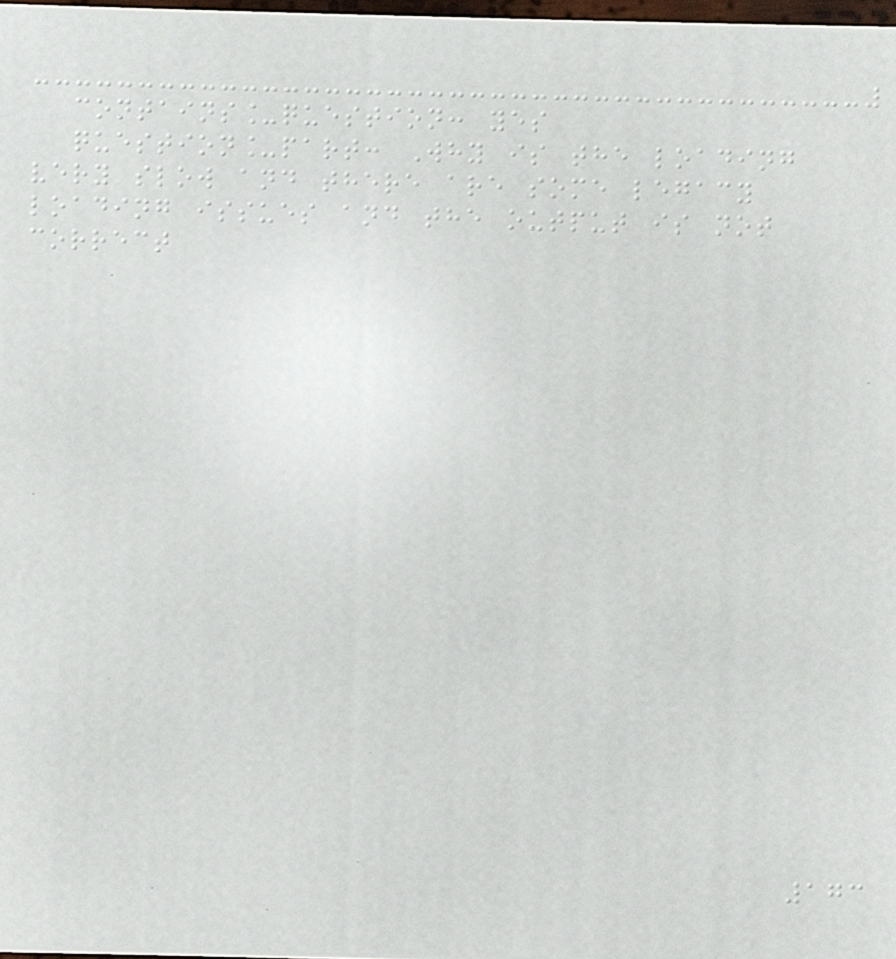contains_question: yes
question_part: Why is the loading
very slow and there are some legacy
loading issues and the output is not
correct
173
